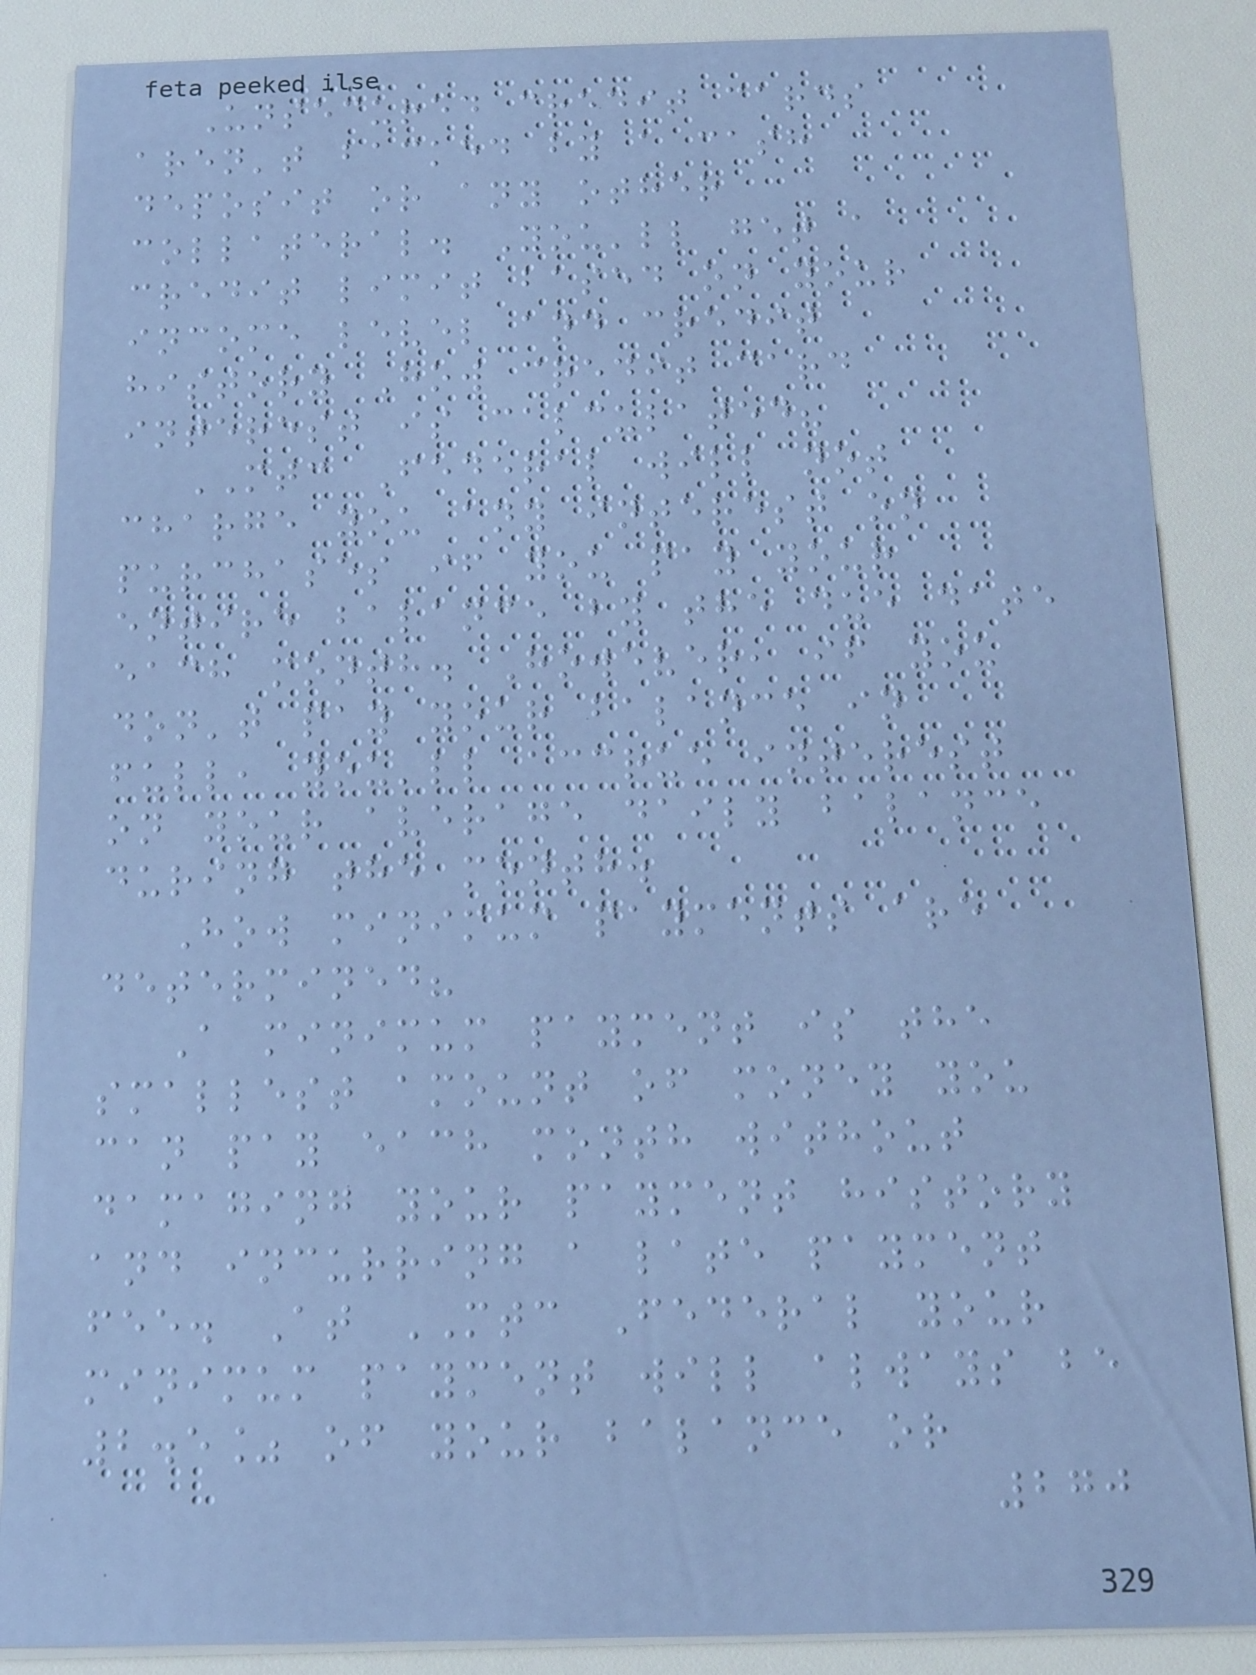Unsecured credit cards
aren't backed by a cash
deposit or any other
collateral. You'll get a
credit limit based on your
income level and credit
history How credit card
interest is calculated?
MTC Federal will not
charge you any interest on
purchases if you pay your
entire balance by the due date
each month. However, if you
don't pay your balance in
full, you'll accrue interest
on your average daily balance
during the month.
How minimum payments are
determined?
A minimum payment is the
smallest amount of money you
can pay each month without
damaging your payment history
and incurring a late payment
fee. At MTC Federal your
minimum payment will always be
2.5% of your balance or
270
